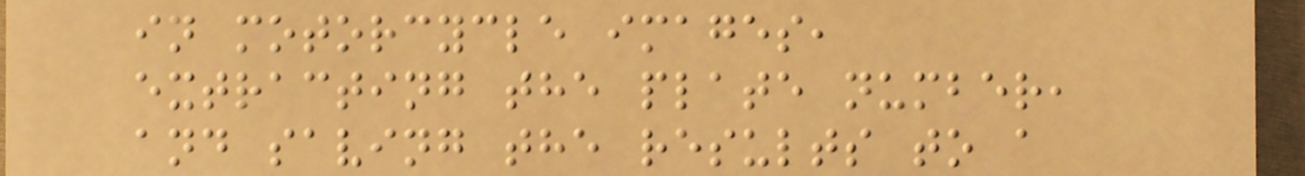in motorcycle images,
extracting the plate number,
and saving the results to a
